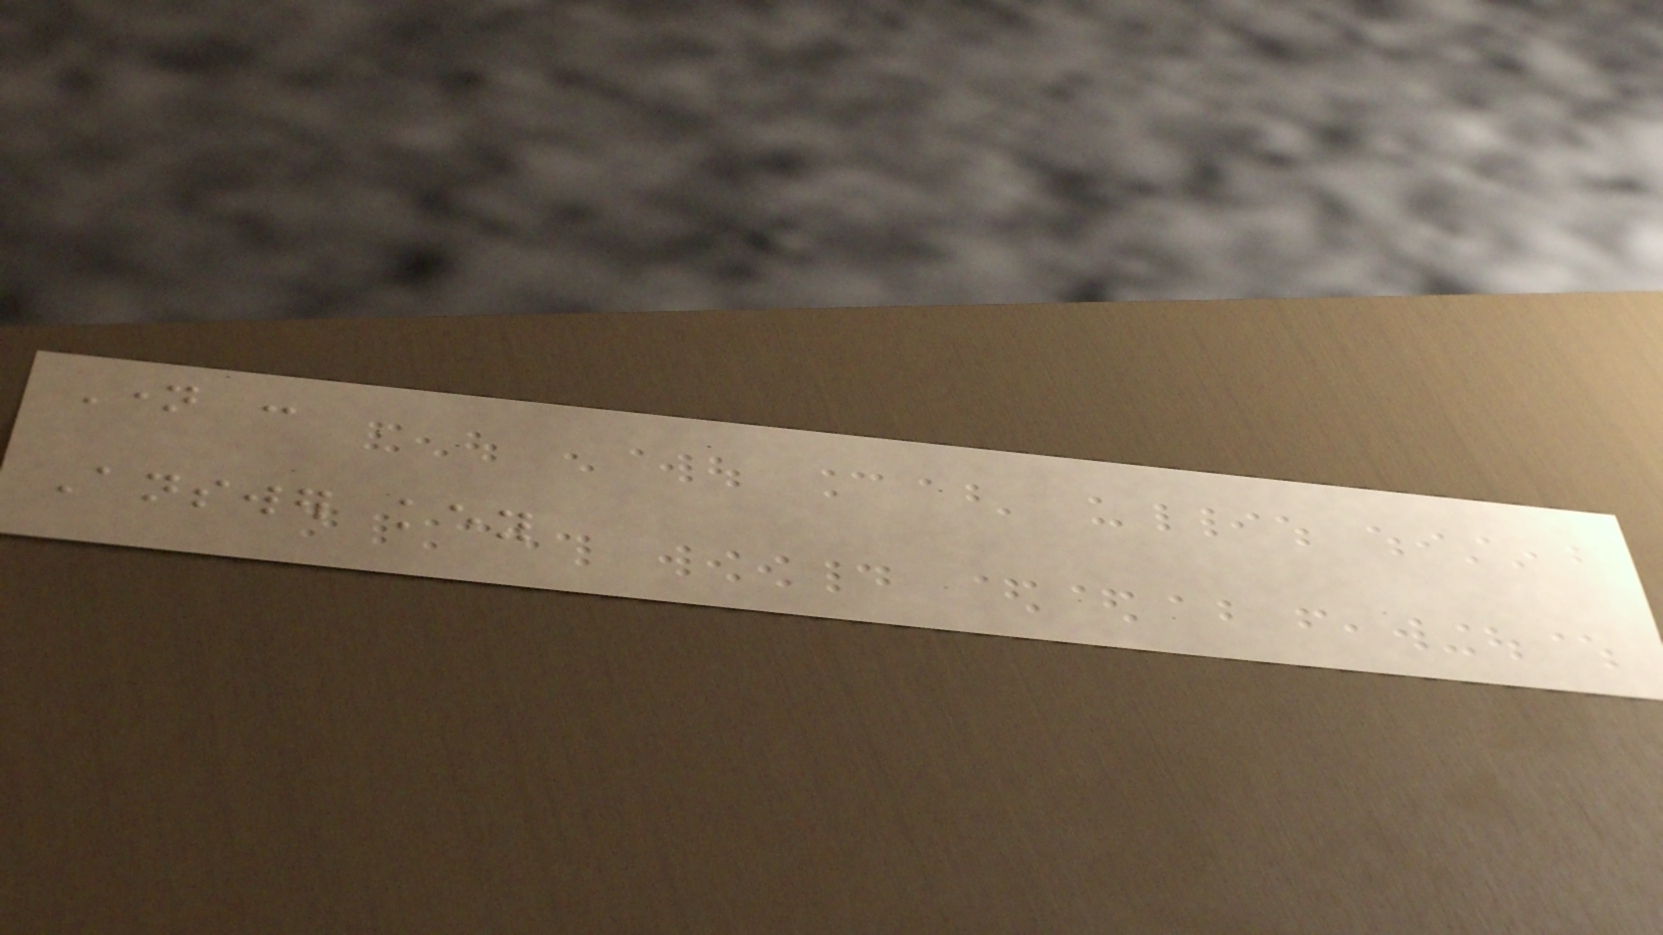Name :
Answer key
